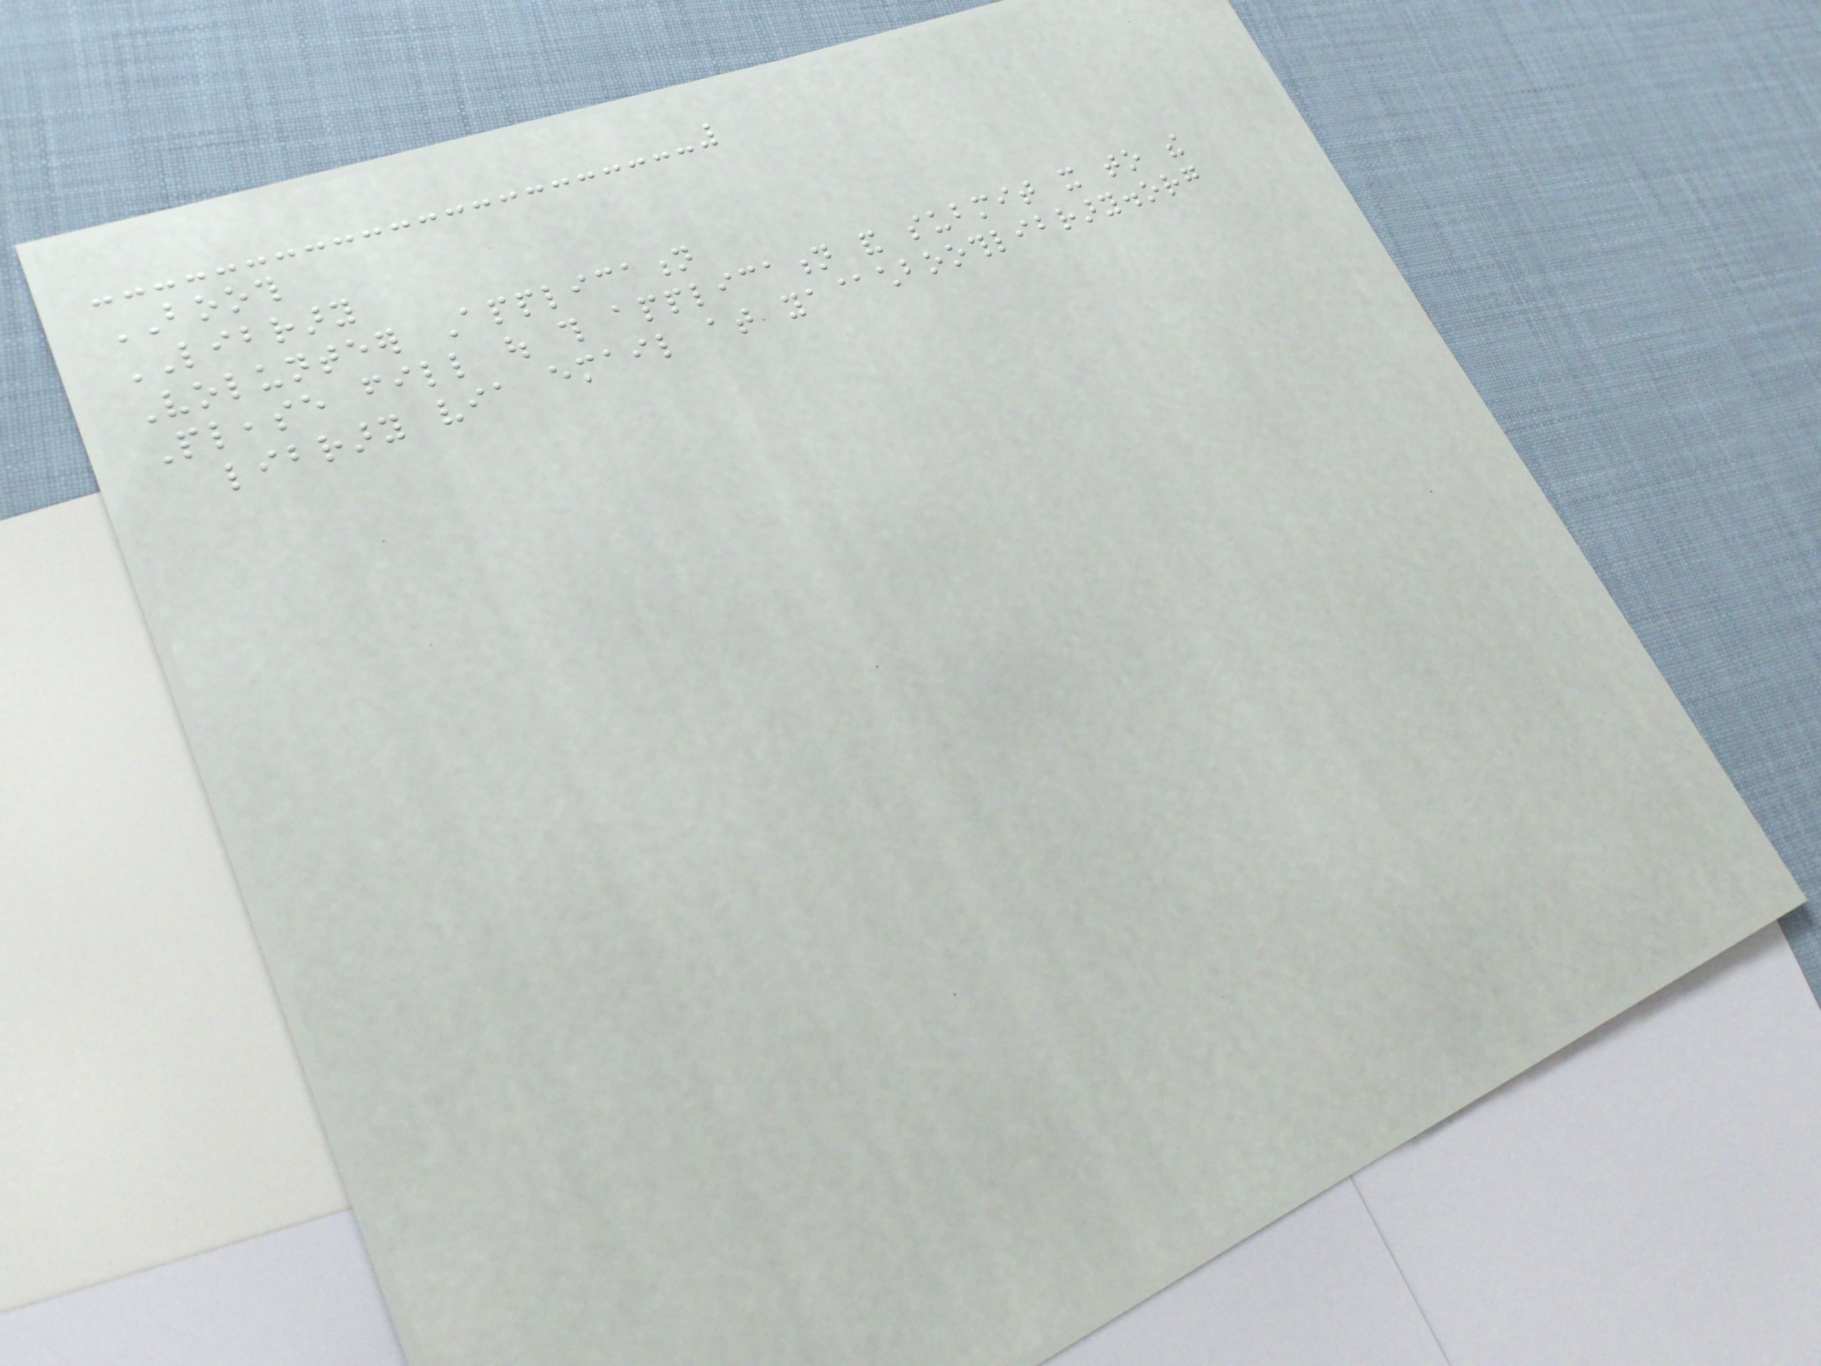BOOTH
LIBRARY
Volunteer Application
Please fill out this application and submit it to the
library via email at ya@chboothlibrary.org
